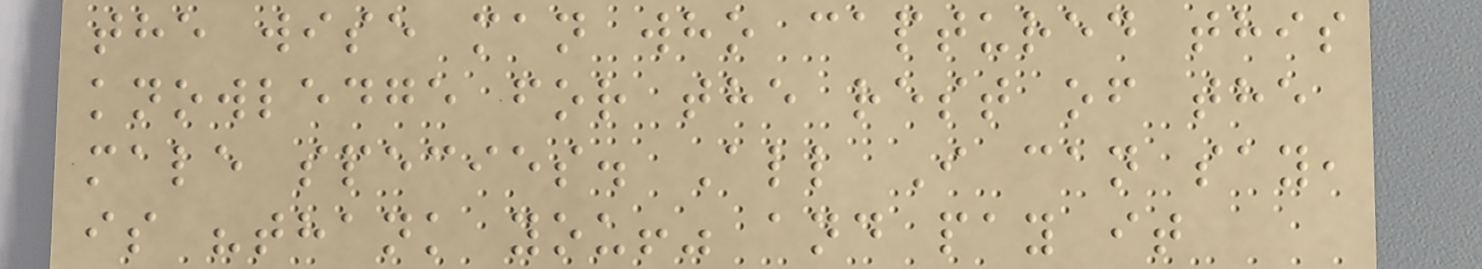the wise man who captured this
knowledge for the rest of the
male species. All I can say,
is "thank you!" and pay it
